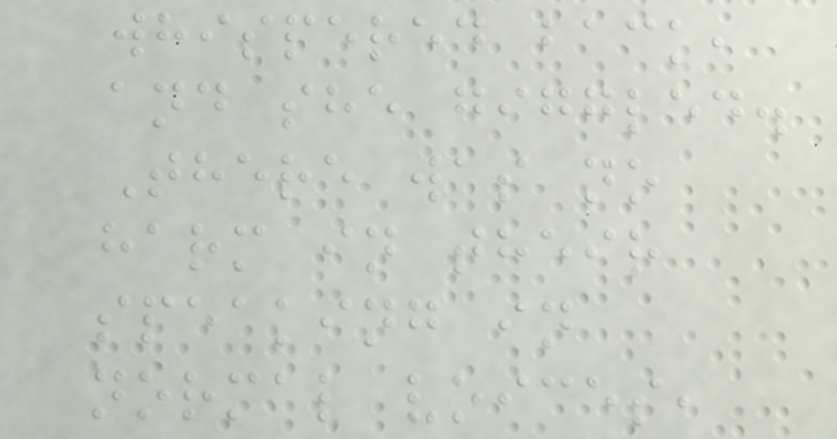whispered back,
and she giggled.
There was no
harm in their
speaking in
normal voices,
